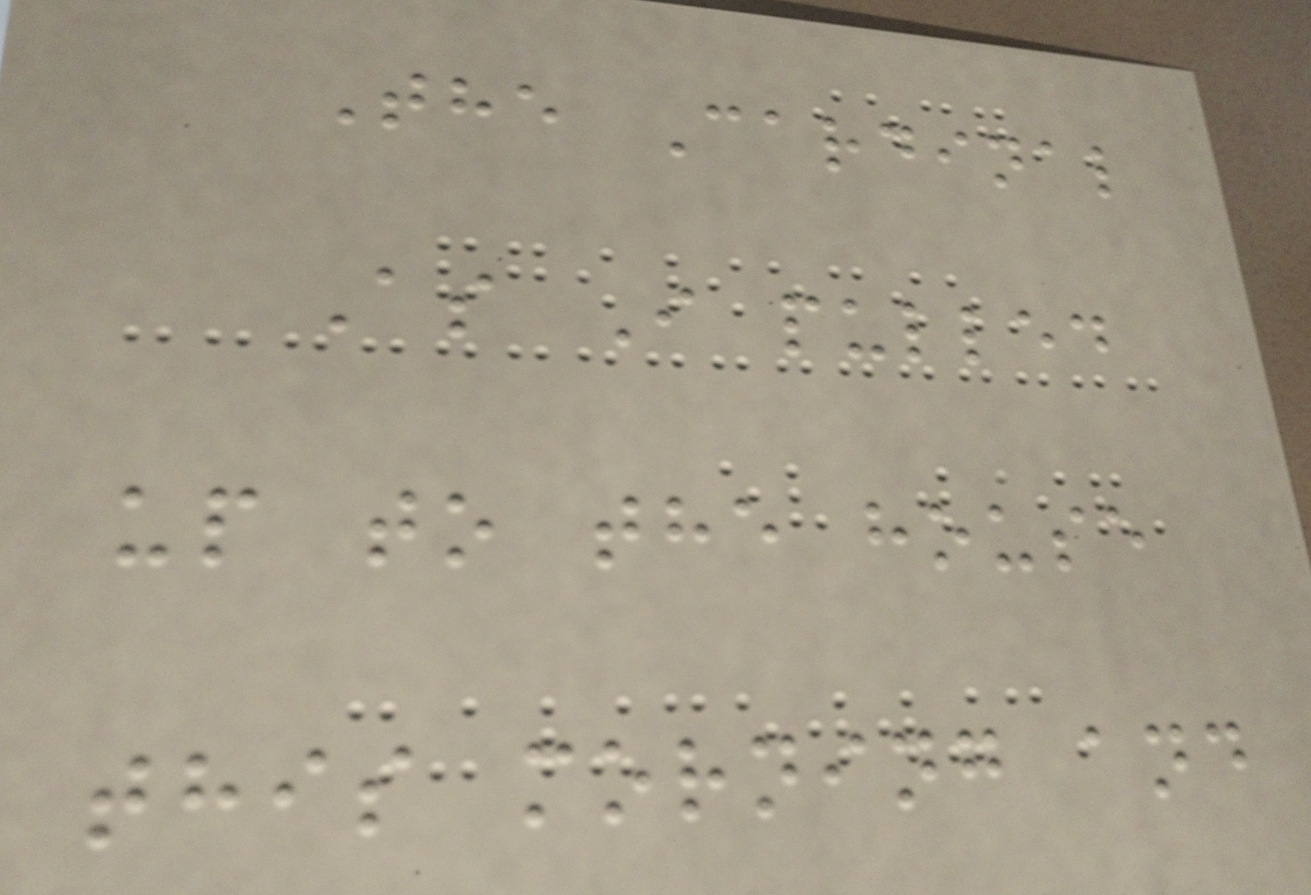The Cardinal
As I pulled
up to the house
this morning and
